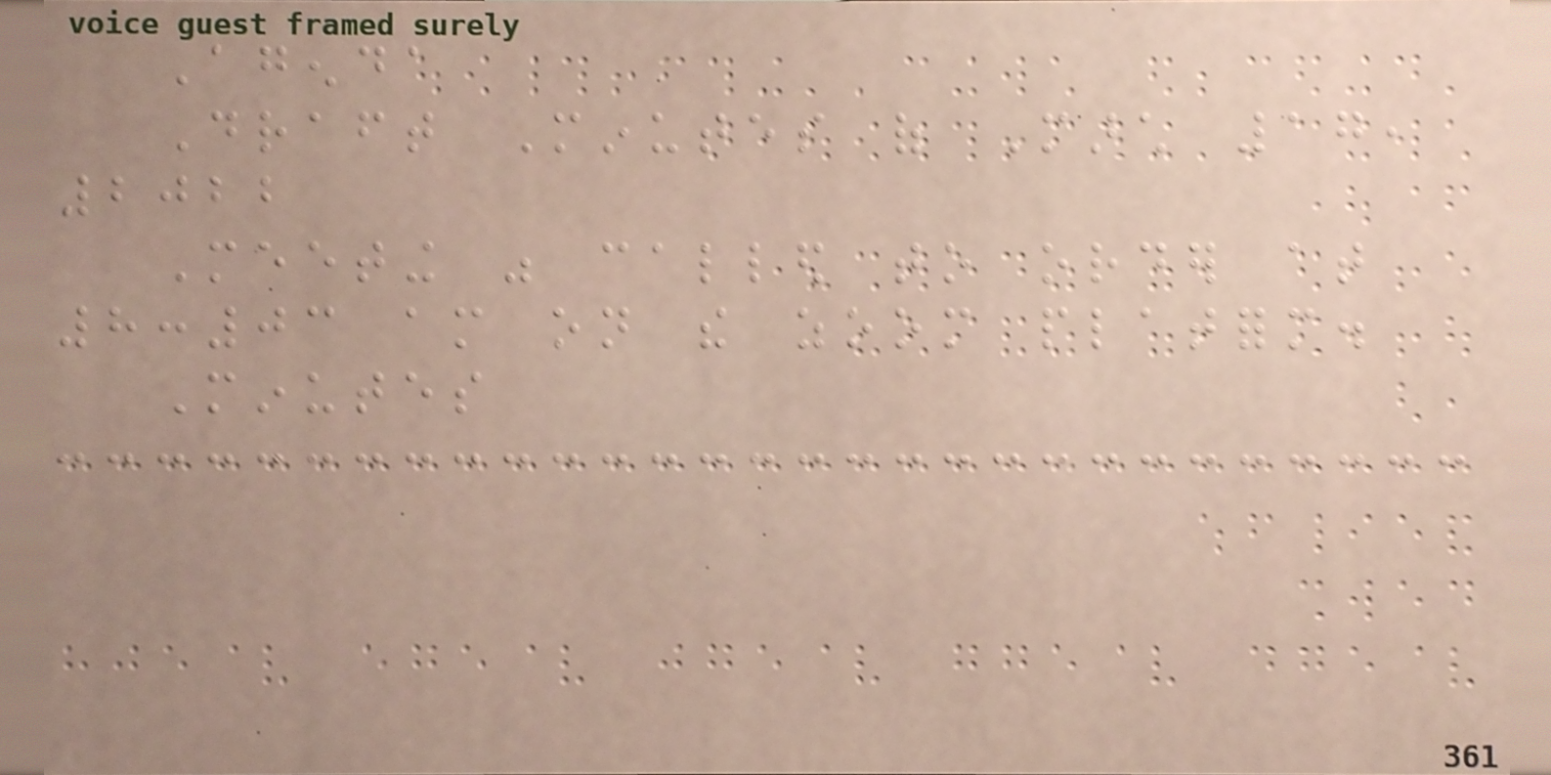Agenda
Draft Minutes of March 17,
2022
Meeting was called to order at
8:03 am on the zoom platform.
Minutes
